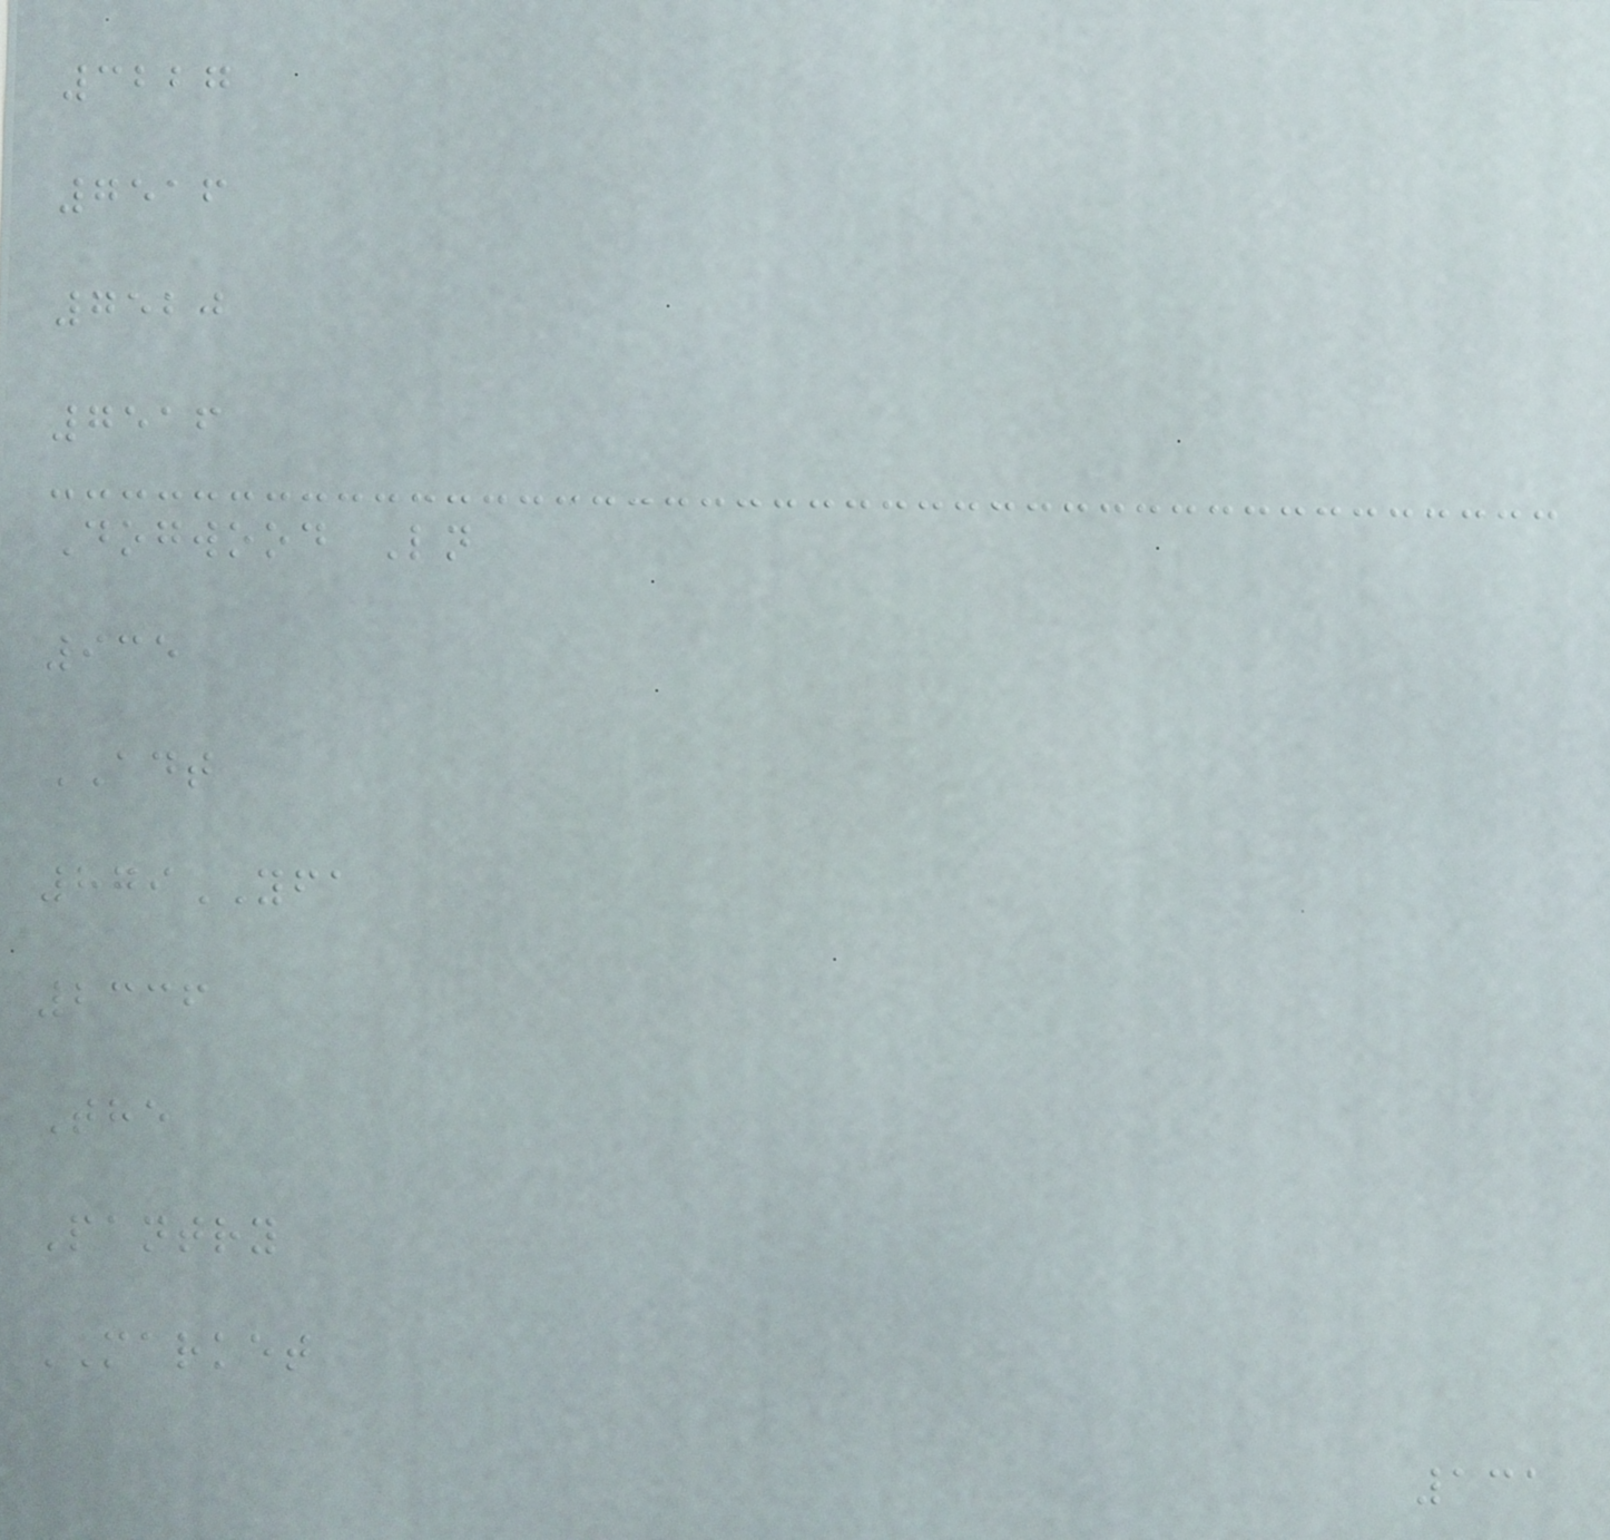3227
7516
7520
7516
Dogwood Ln
935
ADT
879YFA
2336
The
Pantry
MARKET
131
